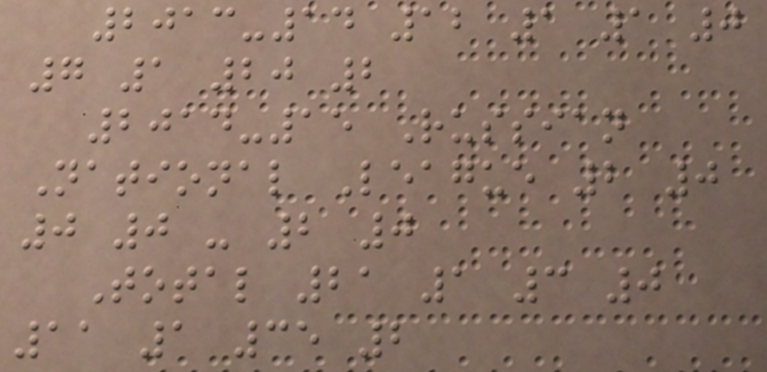2013-14 12 1 1 0
7 1 20 2
2014-15 Russian
National League 2 0
0 0 - 2 0
Total 21 1 3 0
11 1 35 2
